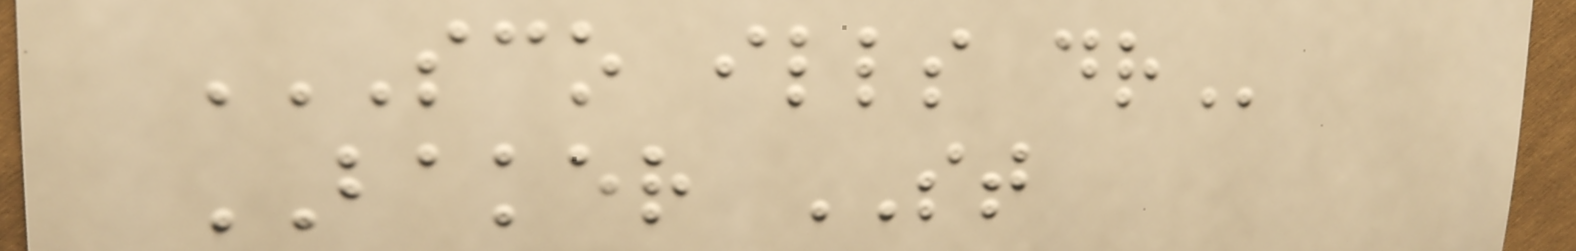SCO ILLS DR
BAKER ST
